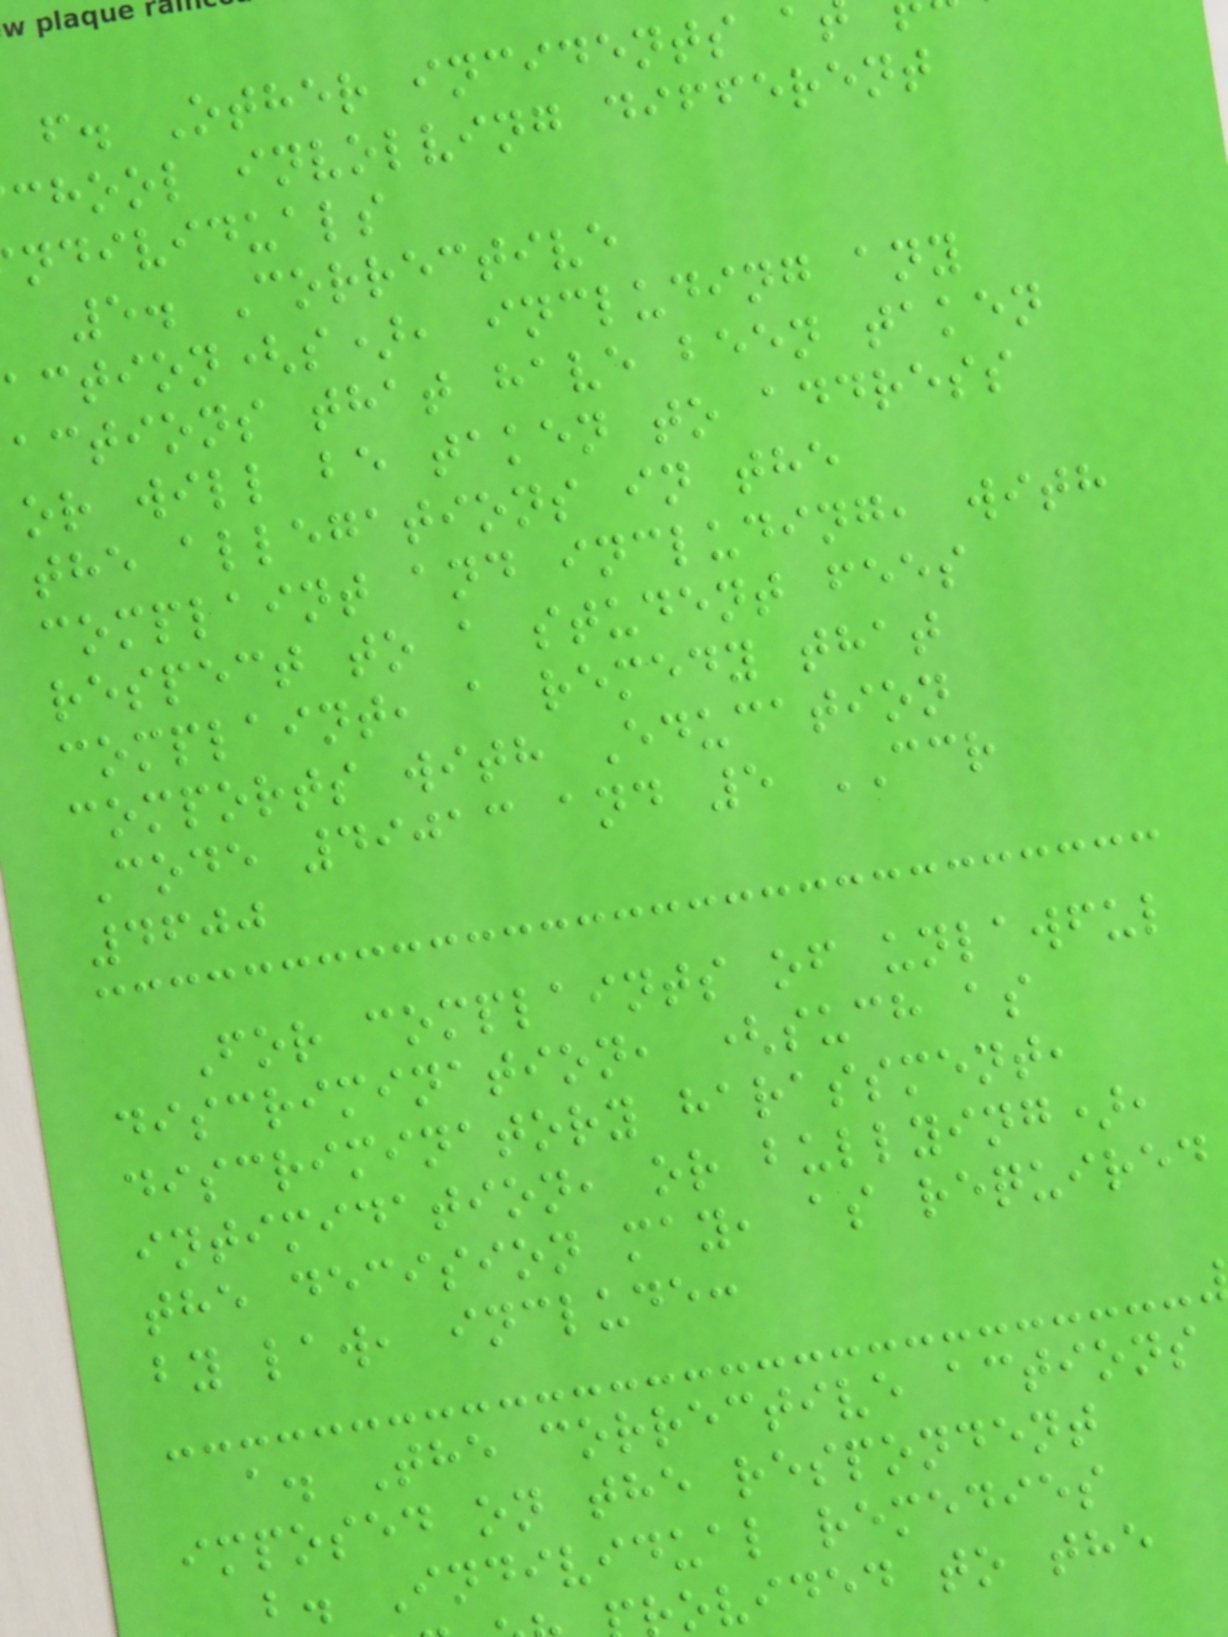f. Other incidents a
chool involving different
ndividuals
5. Corrective
action(s), including any
actions that have been taken
or will be taken to address
the allegations in the
complaint and including, with
respect to a student fees
complaint, a remedy that
comports with Education
Code 49013 and 5 CCR
4600
For complaints of unlawful
discrimination, (such as
discriminatory harassment,
intimidation, or bullying),
the decision may, as required
by law, include:
a. The corrective actions
imposed on the respondent
b. Individual remedies
ovided to the
